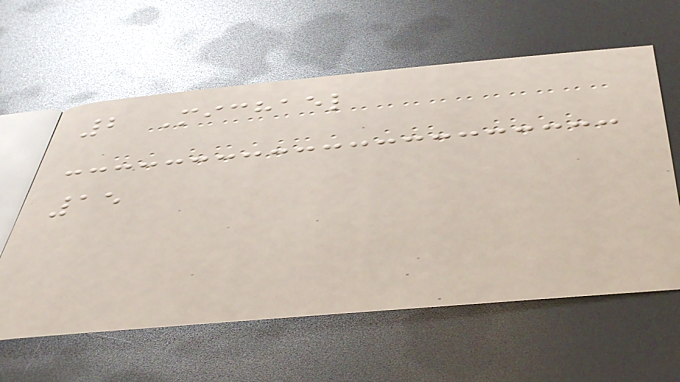2 Michael
15
